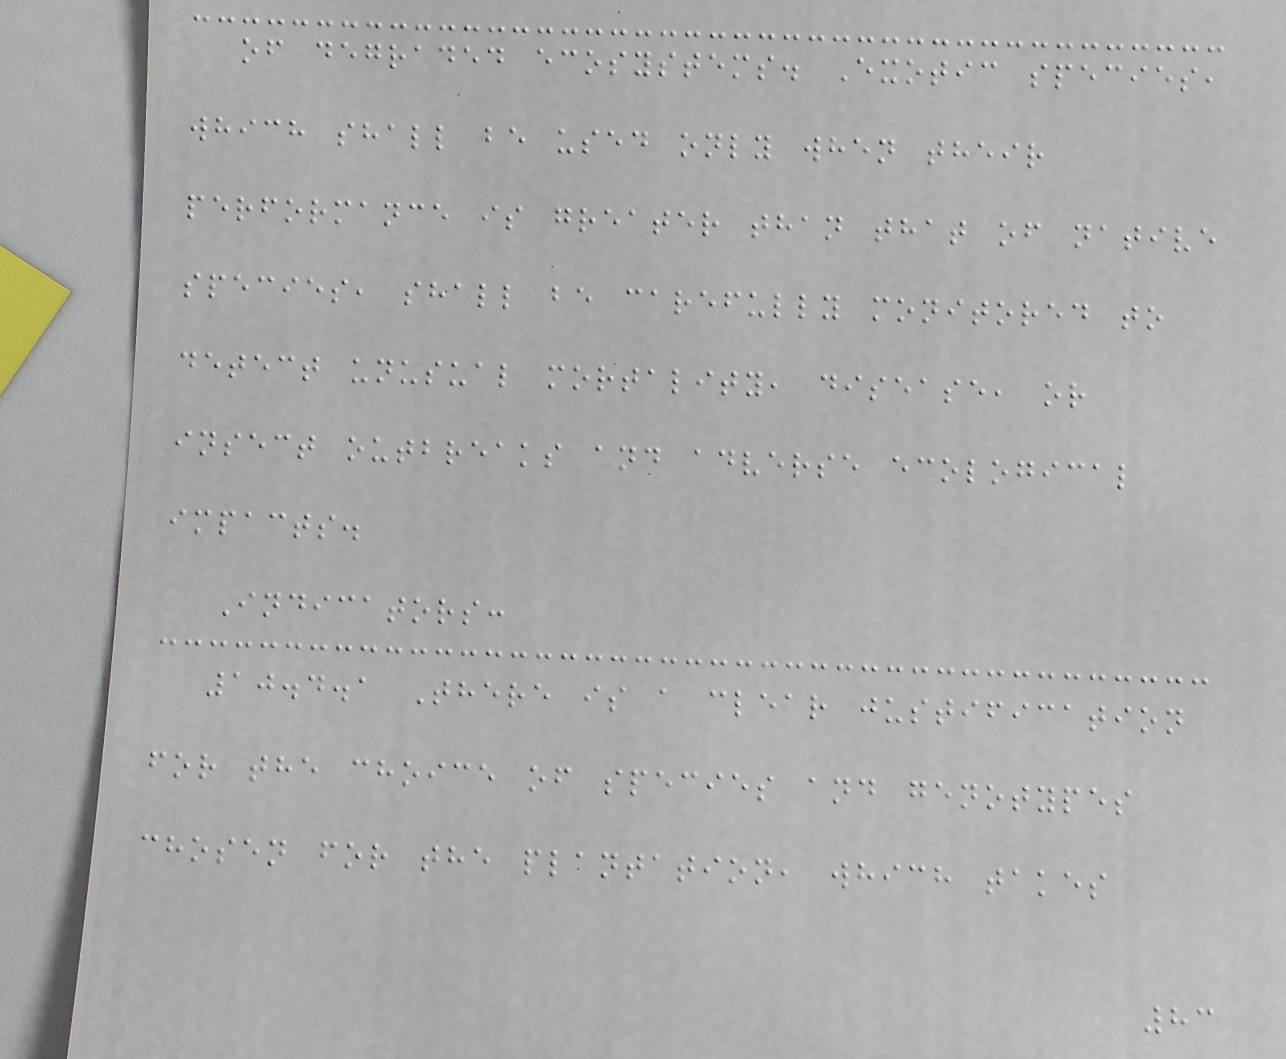of degraded ecosystems. Exotic species,
which shall be used only when their
performance is greater than that of native
species, shall be carefully monitored to
detect unusual mortality, disease, or
insect outbreaks and adverse ecological
impacts.
Indicators:
10.4.1 There is a clear justification
for the choice of species and genotypes
chosen for the plantation, which takes
83
